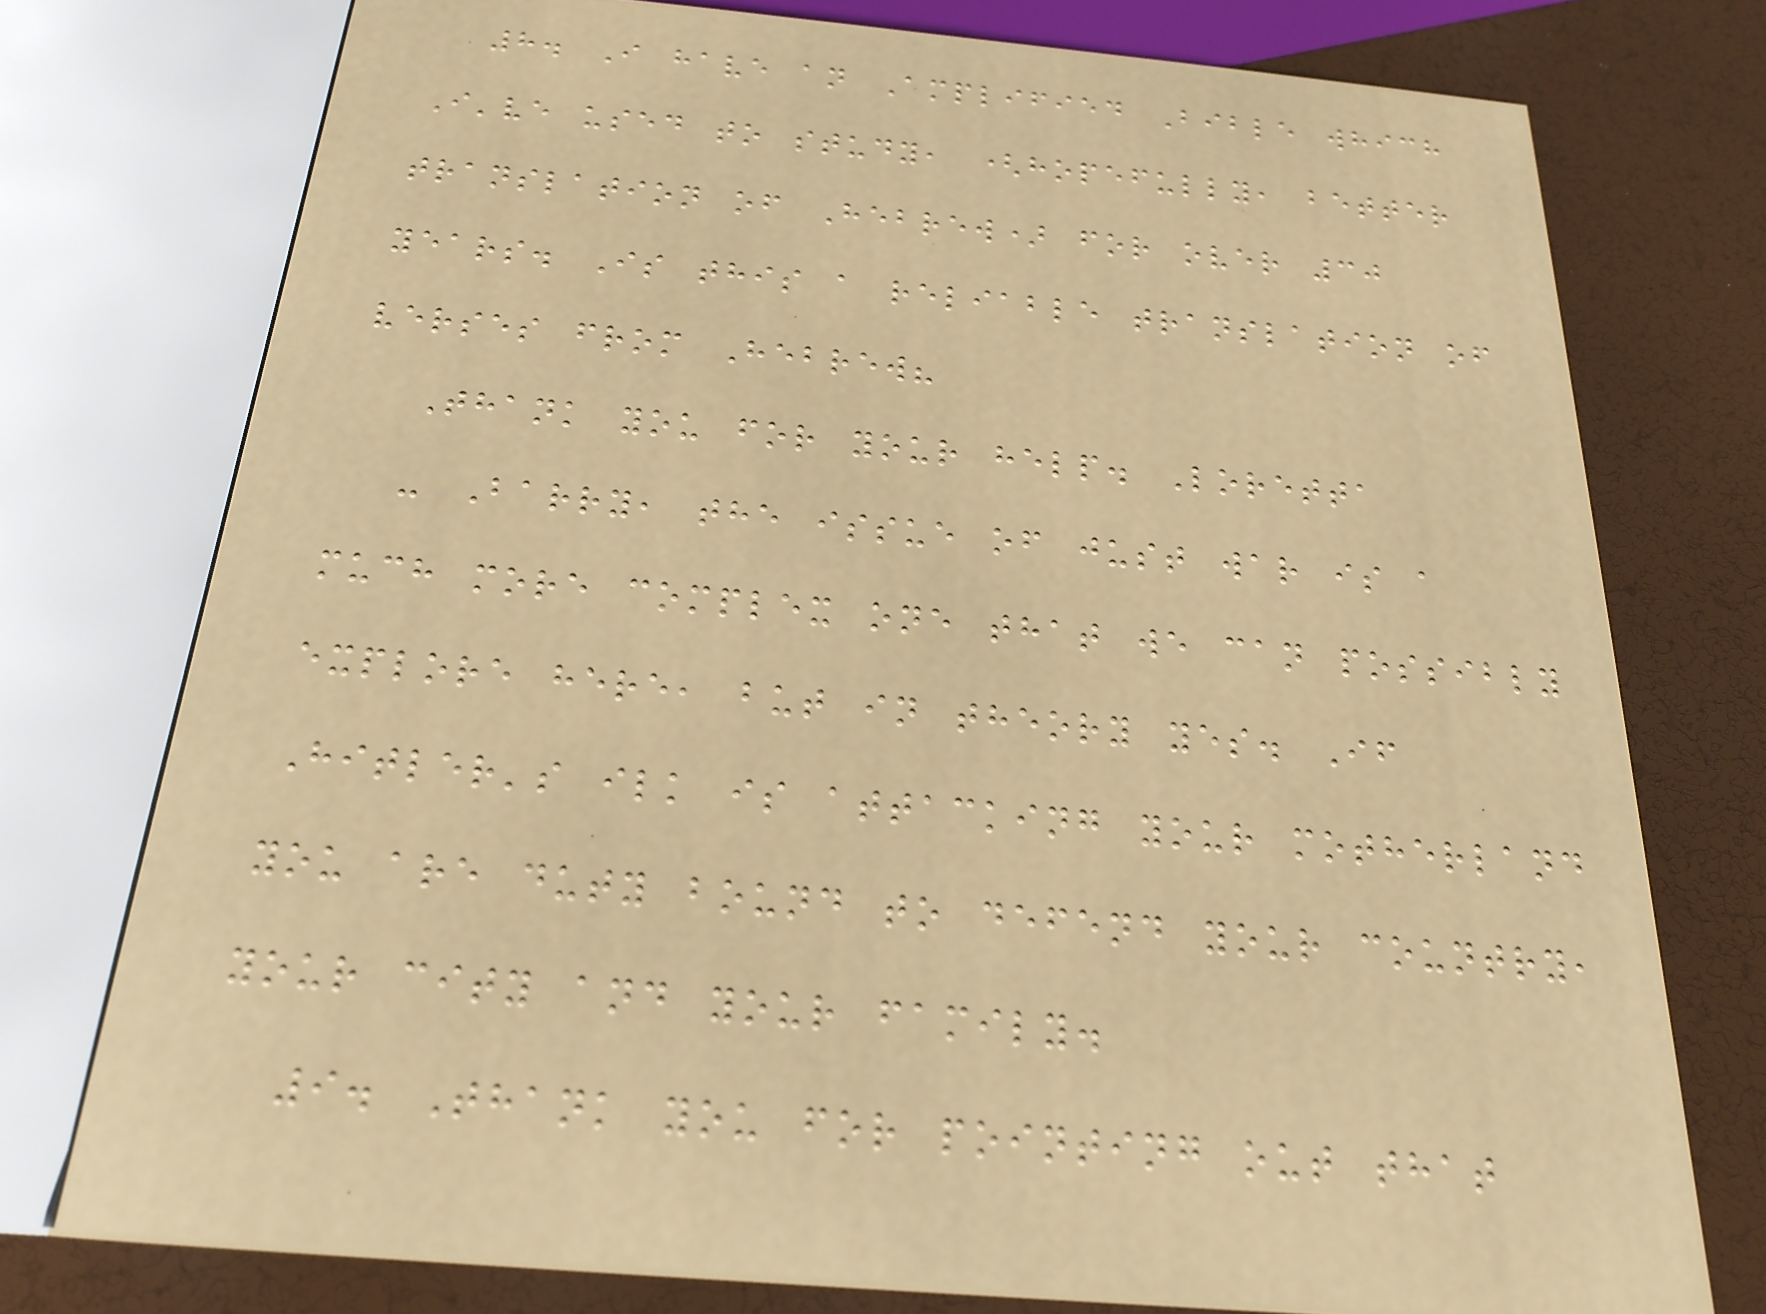8. I have an Amplified Bible which
I've used to study, (hopefully, better
translation of Hebrew) for over 30
years. Is this a reliable translation of
verses from Hebrew?
Thank you for your help. Loretta
- Barry, the issue of just war is a
much more complex one that we can possibly
explore here, but in theory yes. If
Hitler's ilk is attacking your motherland
you are duty bound to defend your country,
your city and your family.
9. Thank you for pointing out that
